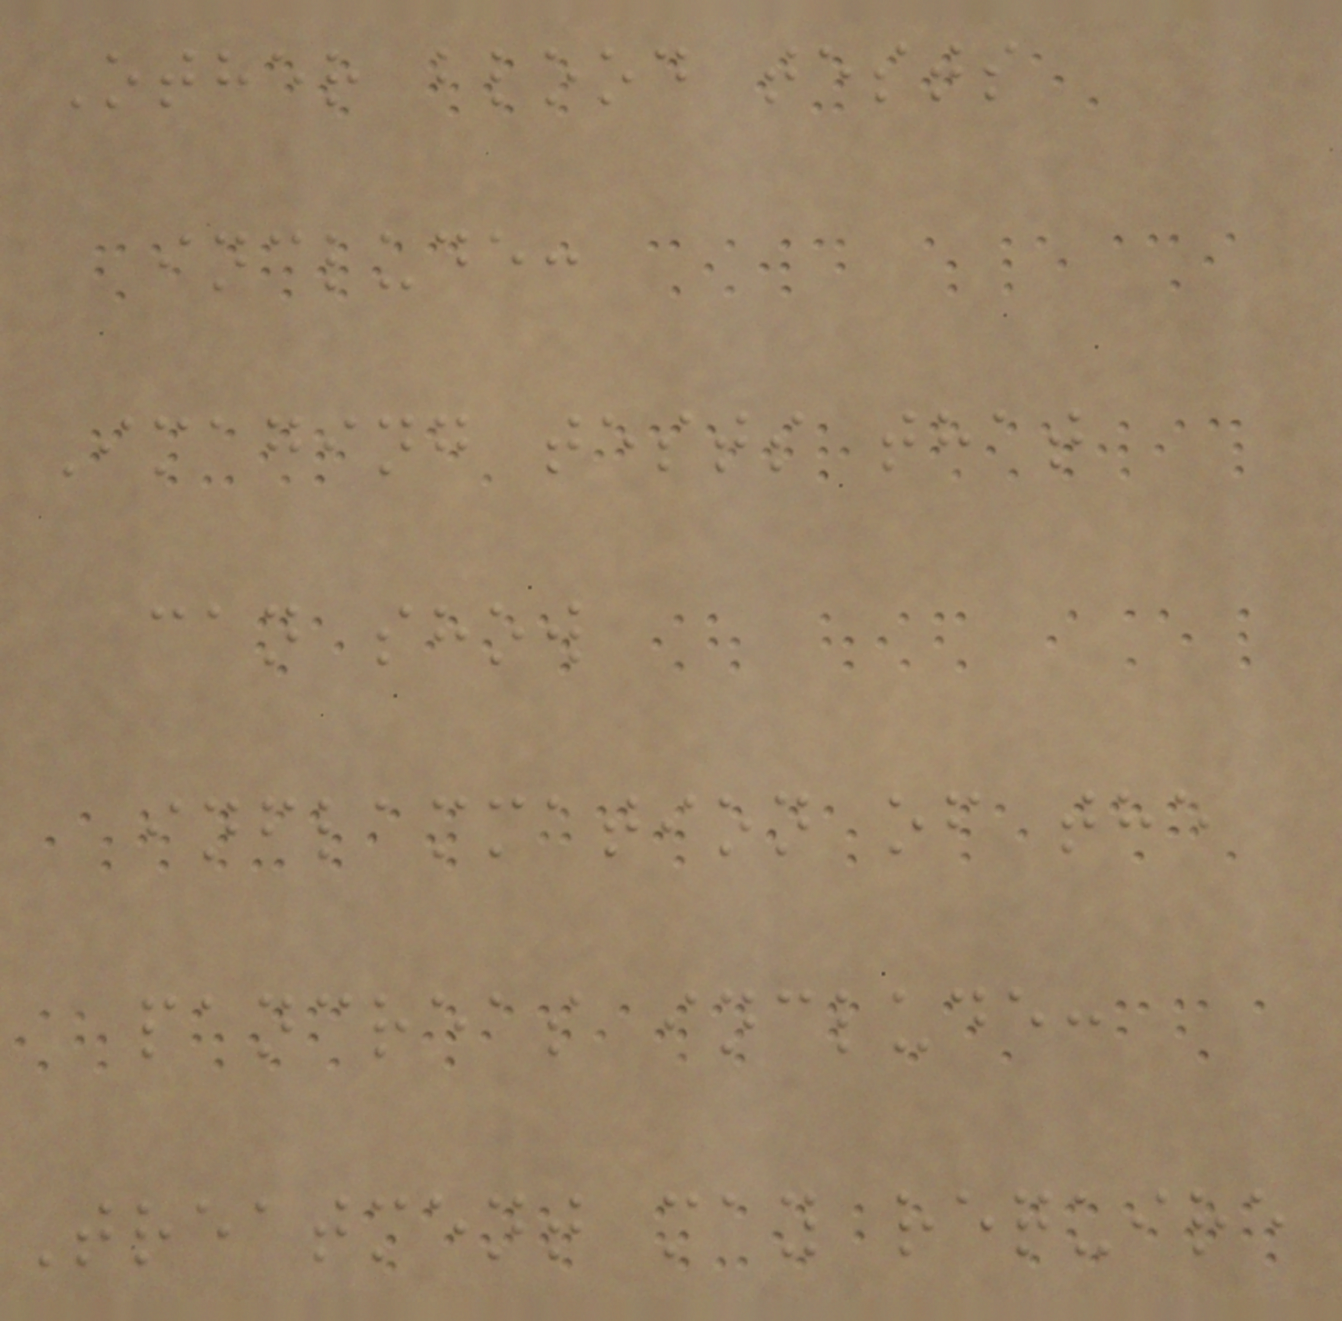Other blood tests
include:
Imaging tests that
can show
inflammation of the
pancreas include:
Treatment may require
